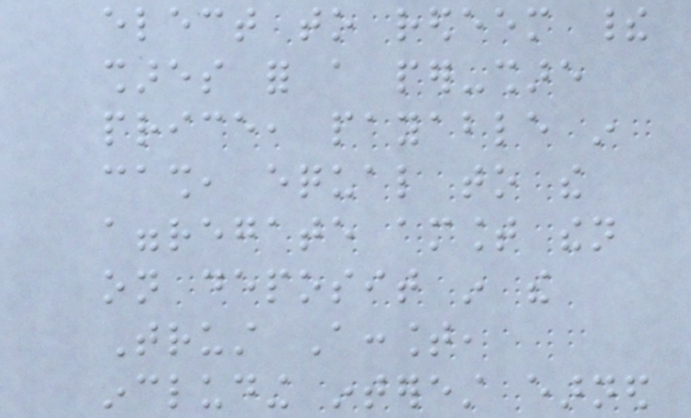elect to redeem their
shares for a per-share
price, payable in
cash, equal to the
aggregate amount then
on deposit in the
Trust Account,
including interest earned
